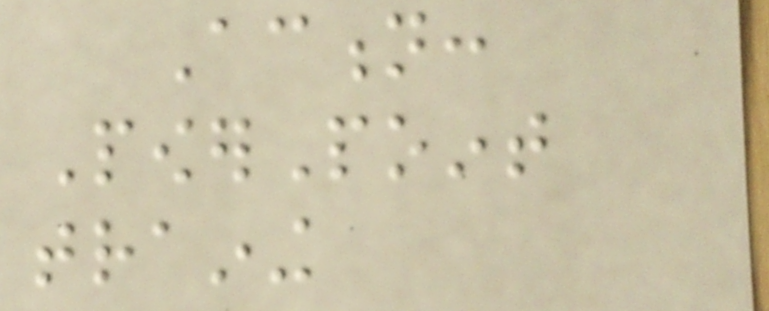Action:
PowerPoint
training
